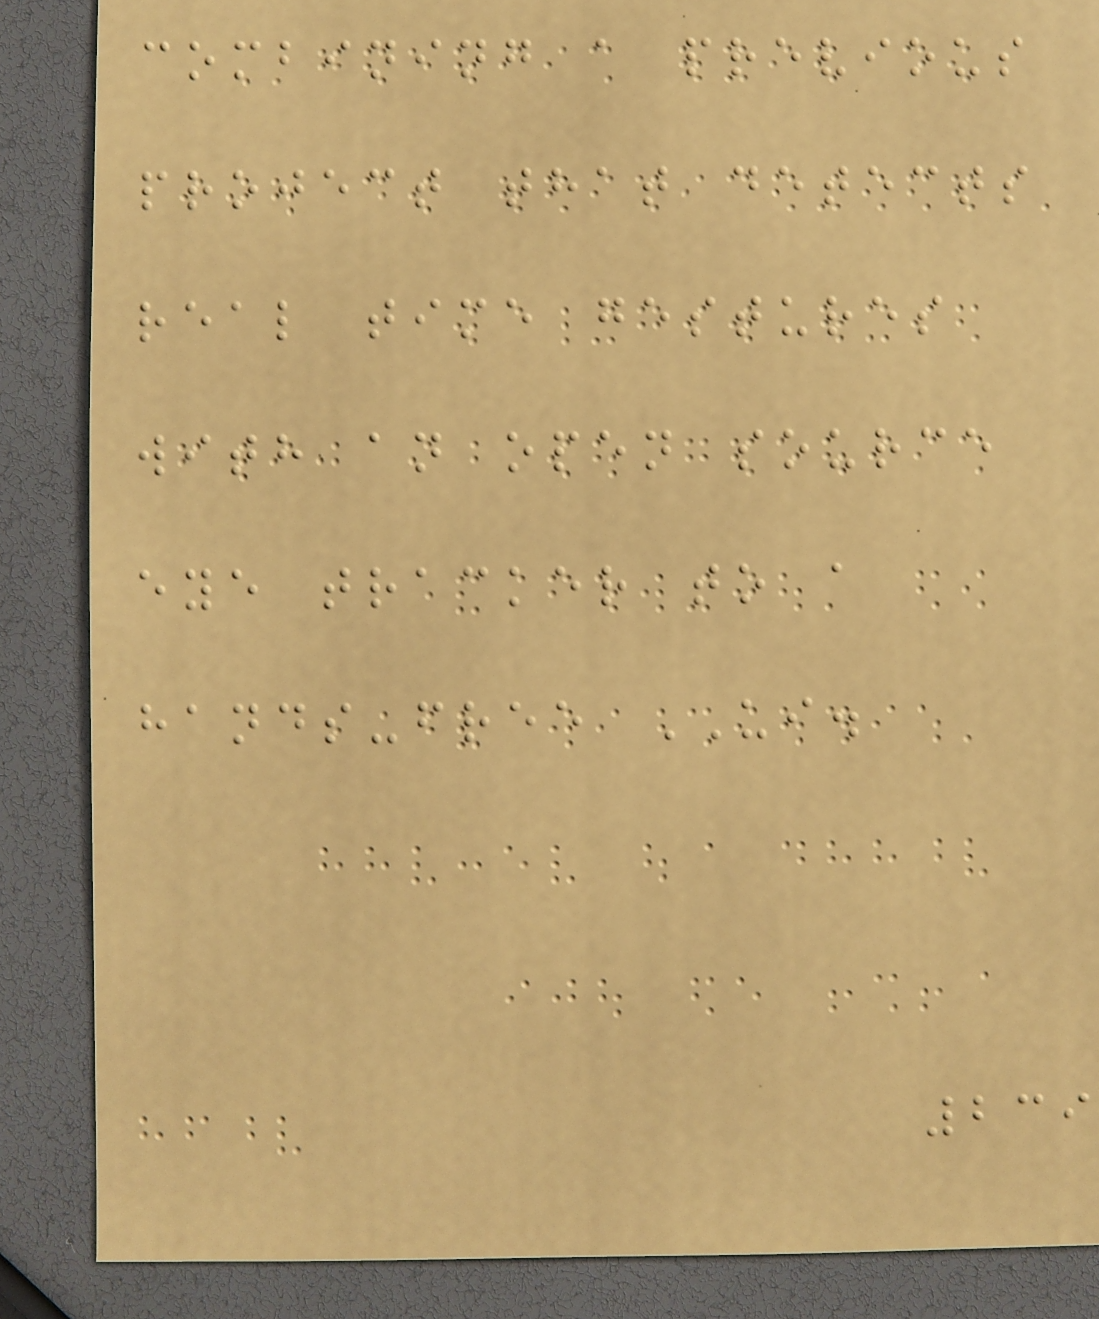combining a previous
project that detects
real time gestures
with an open source
eye tracker to a
hands-free UI.
239
